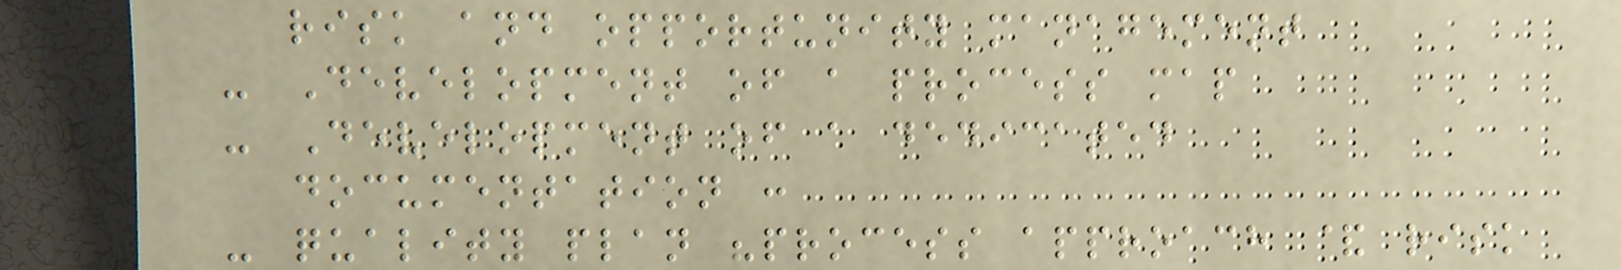risk and opportunity management
- Development of a process map
- Development of a dedicated
documentation :
- quality plan "process approach & risk
